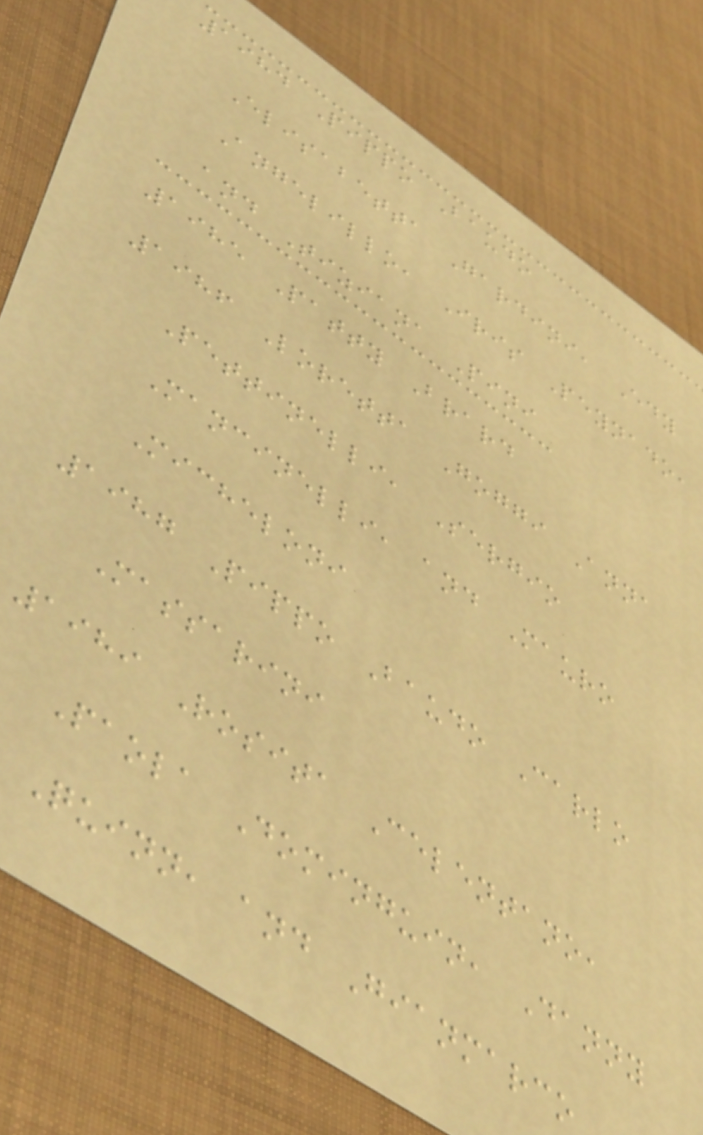1984 Pippo Baudo
Elisabetta Gardini, Edy
Angelillo, Iris Peynado,
and Tiziana Pini
1985 Patty Brard
1986 Loretta Goggi Anna
Pettinelli, Sergio
Mancinelli, and Mauro
Micheloni
1987 Pippo Baudo Carlo
Massarini
1989 Rosita Celentano,
Paola Dominguin, Danny
Quinn, and Gianmarco
